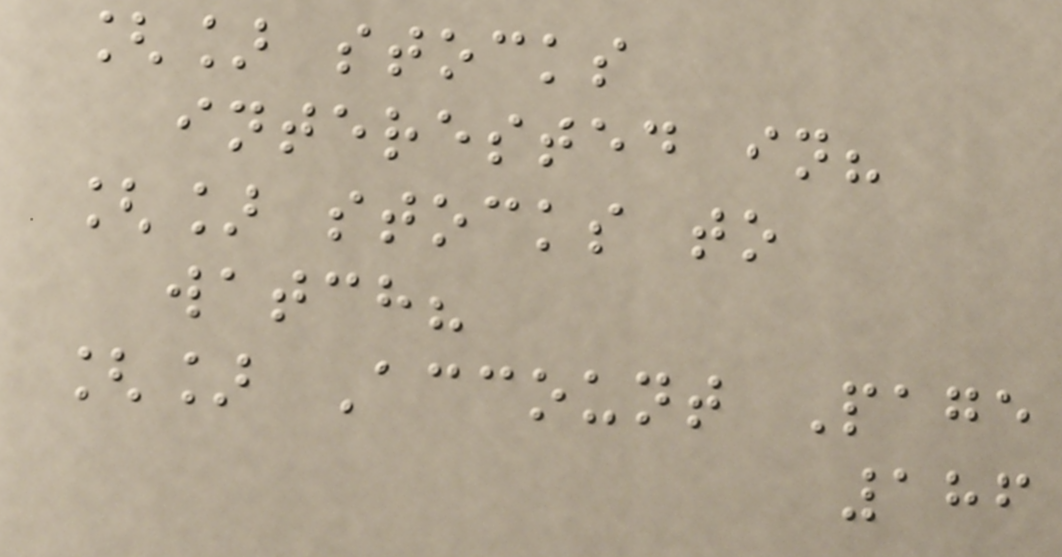[] stocks
interested in?
[] stocks to
watch?
[] Account Page
186
